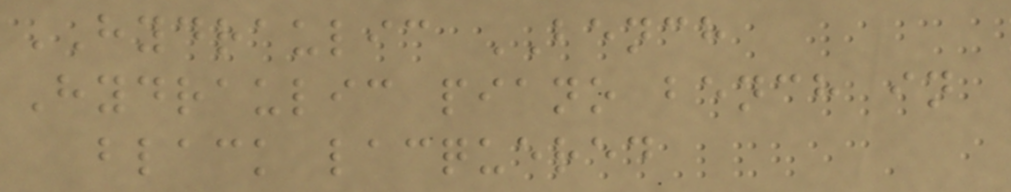HYDRAULIC BENCH
Hydraulic piano bench in
black lacquered
